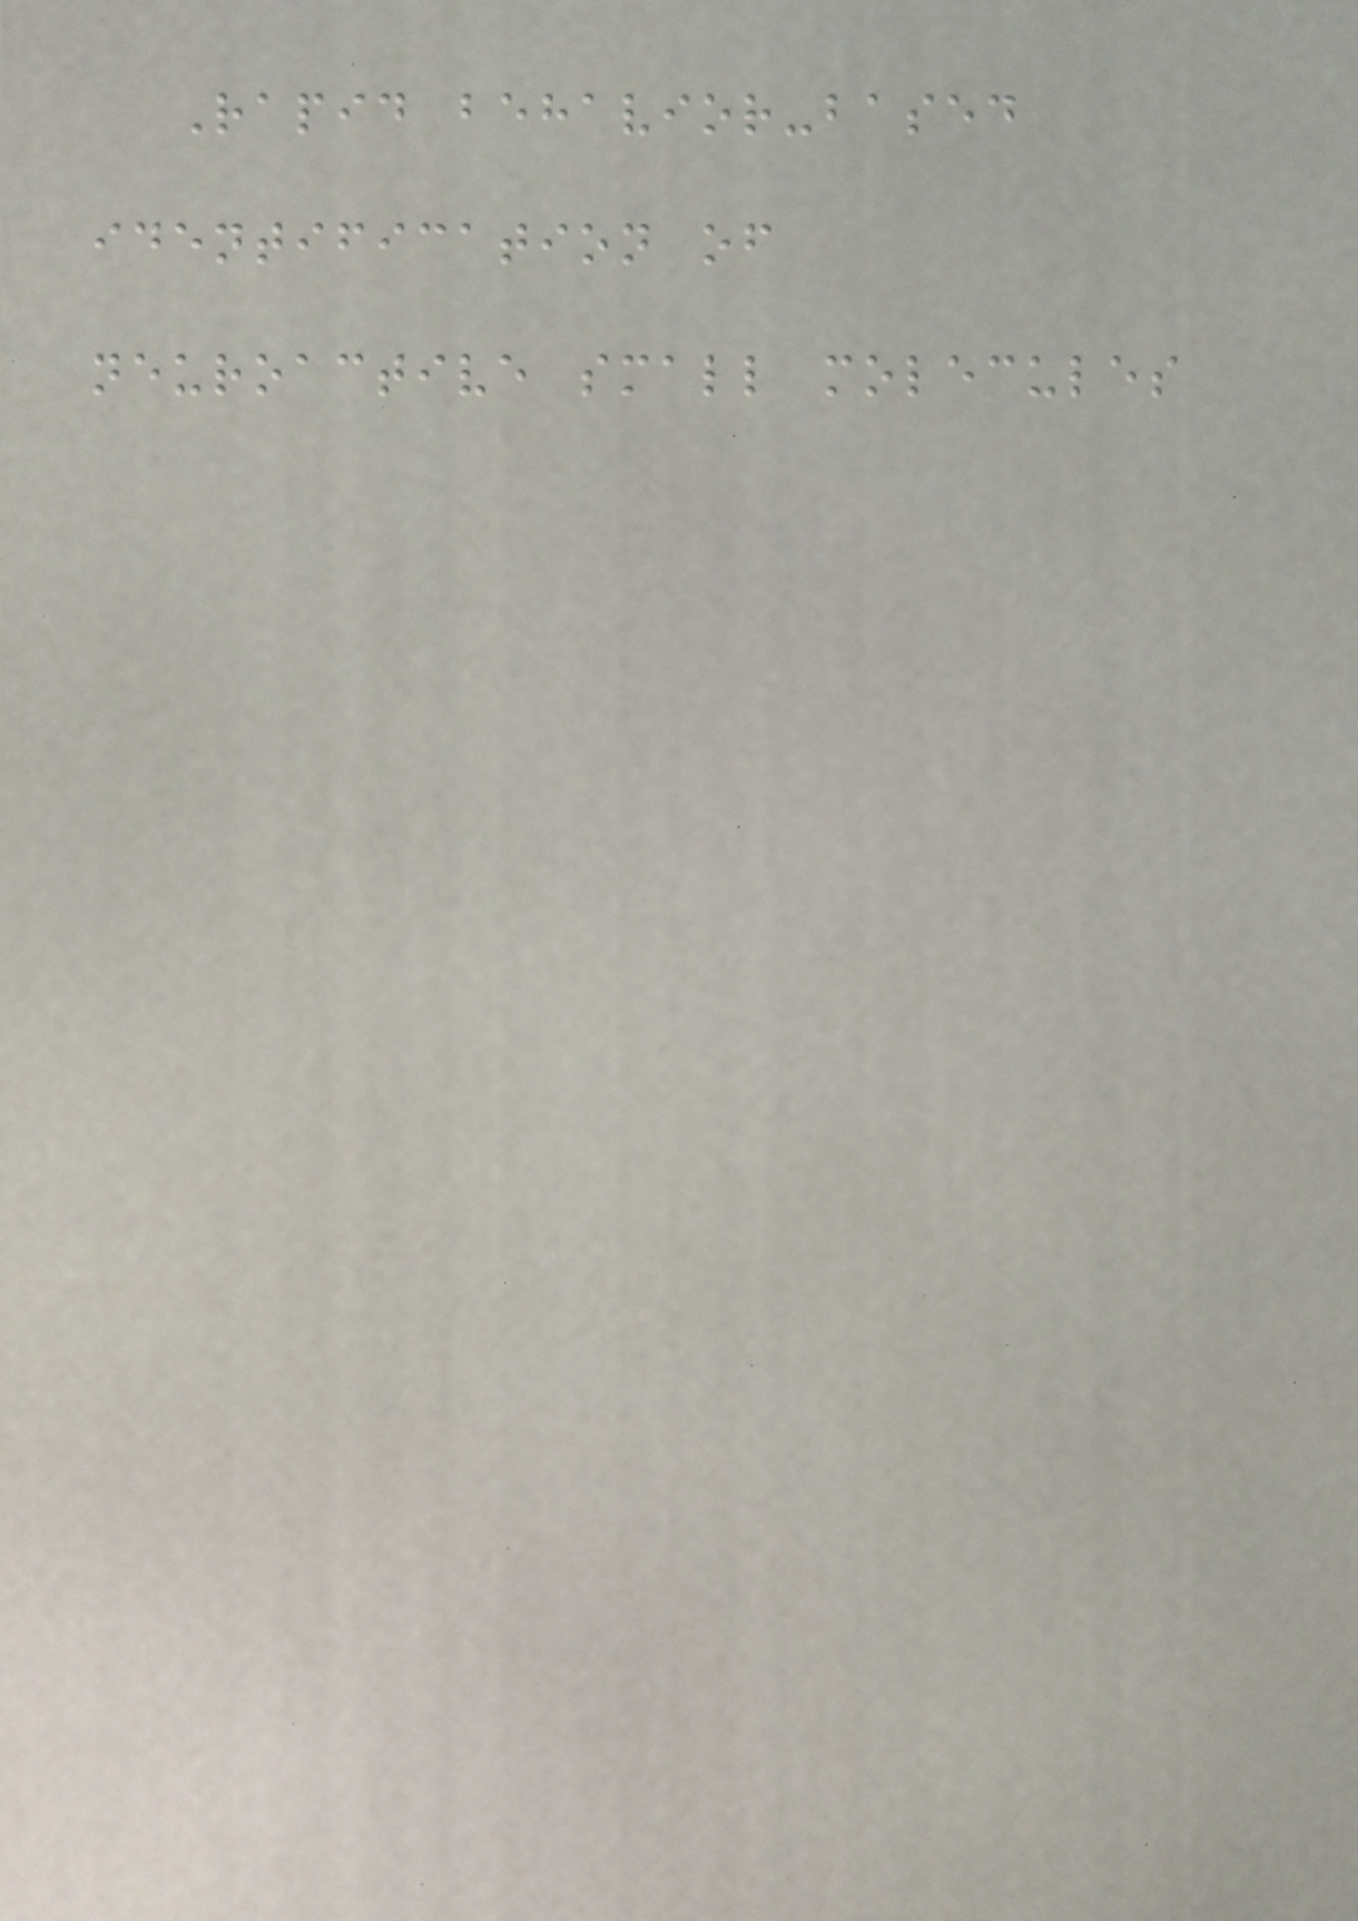Rapid behavior-based
identification of
neuroactive small molecules
